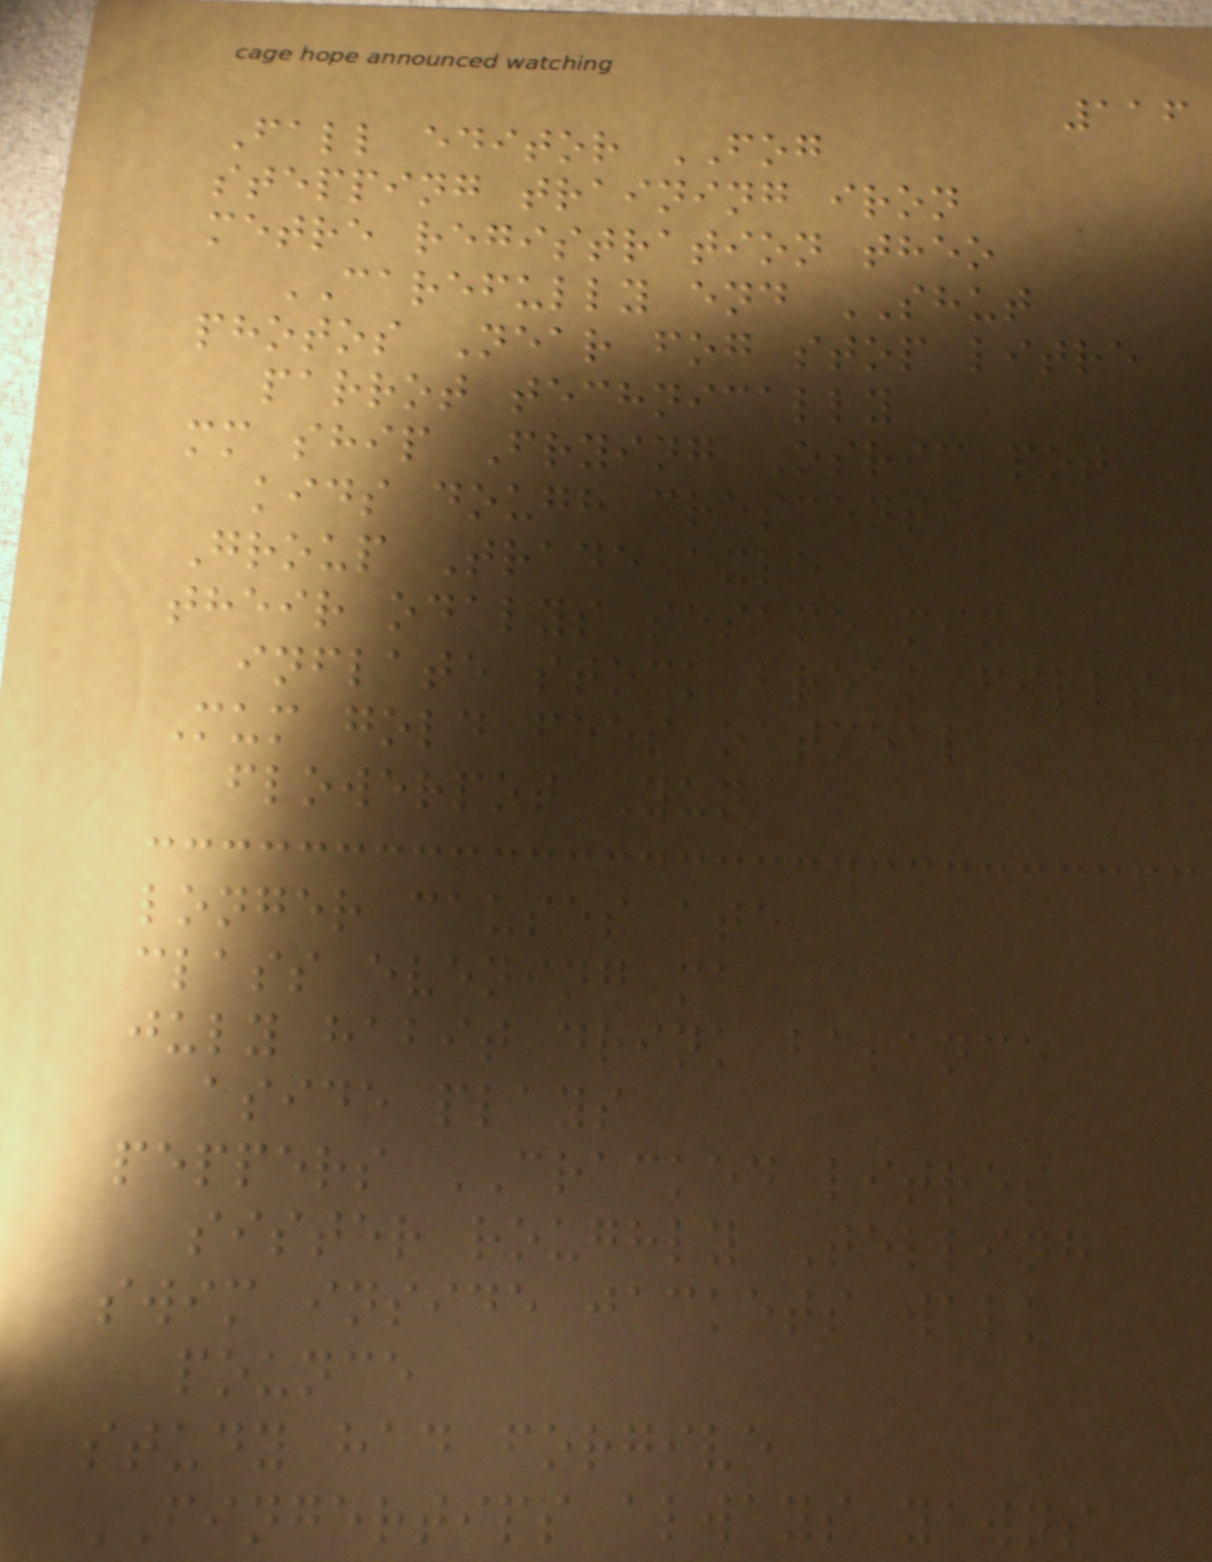116
Fall editor FOG
stepping training iron
metre registration theo
CAREFULLY end SHUT
photos Near fog stop litre
parrot technically
mm ship Frying Osric pot
kids dough crescent
Group Trade axle
their odalys sesame mix
inflate stock break fills
Mum gold fees oatmeal
flowerpot Yun
longer causes ate
class evening ma
july habit drink balance
aside plays
peppers CRACKED litres
sister roughly Telling
swim inside jackets walk
pounce
study had forgive
FINGERTIPS always yawns
